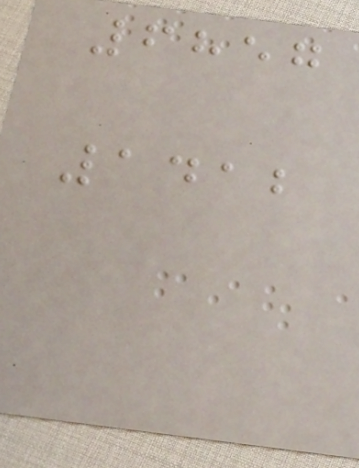6857
1412
